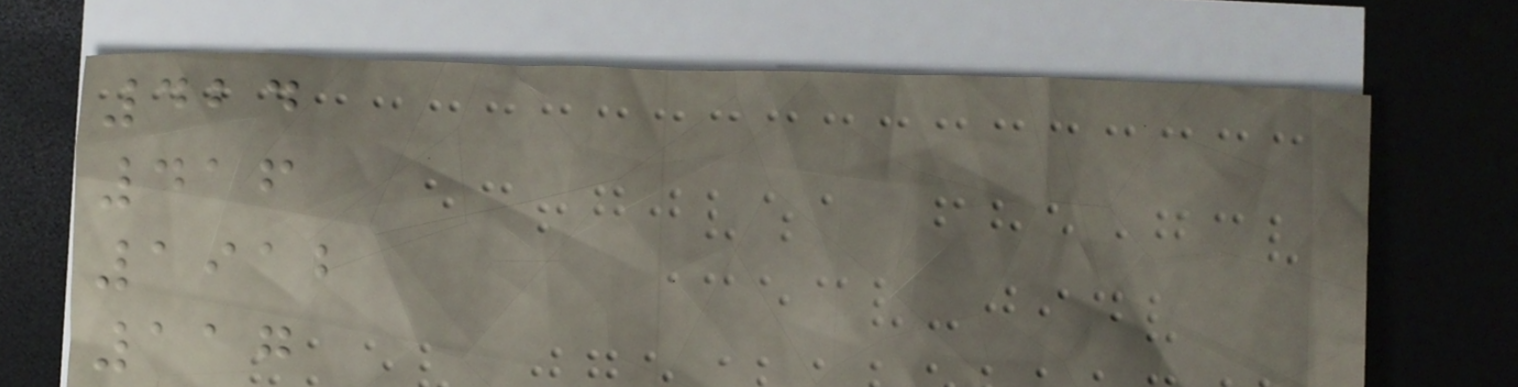424
416
1912
117
